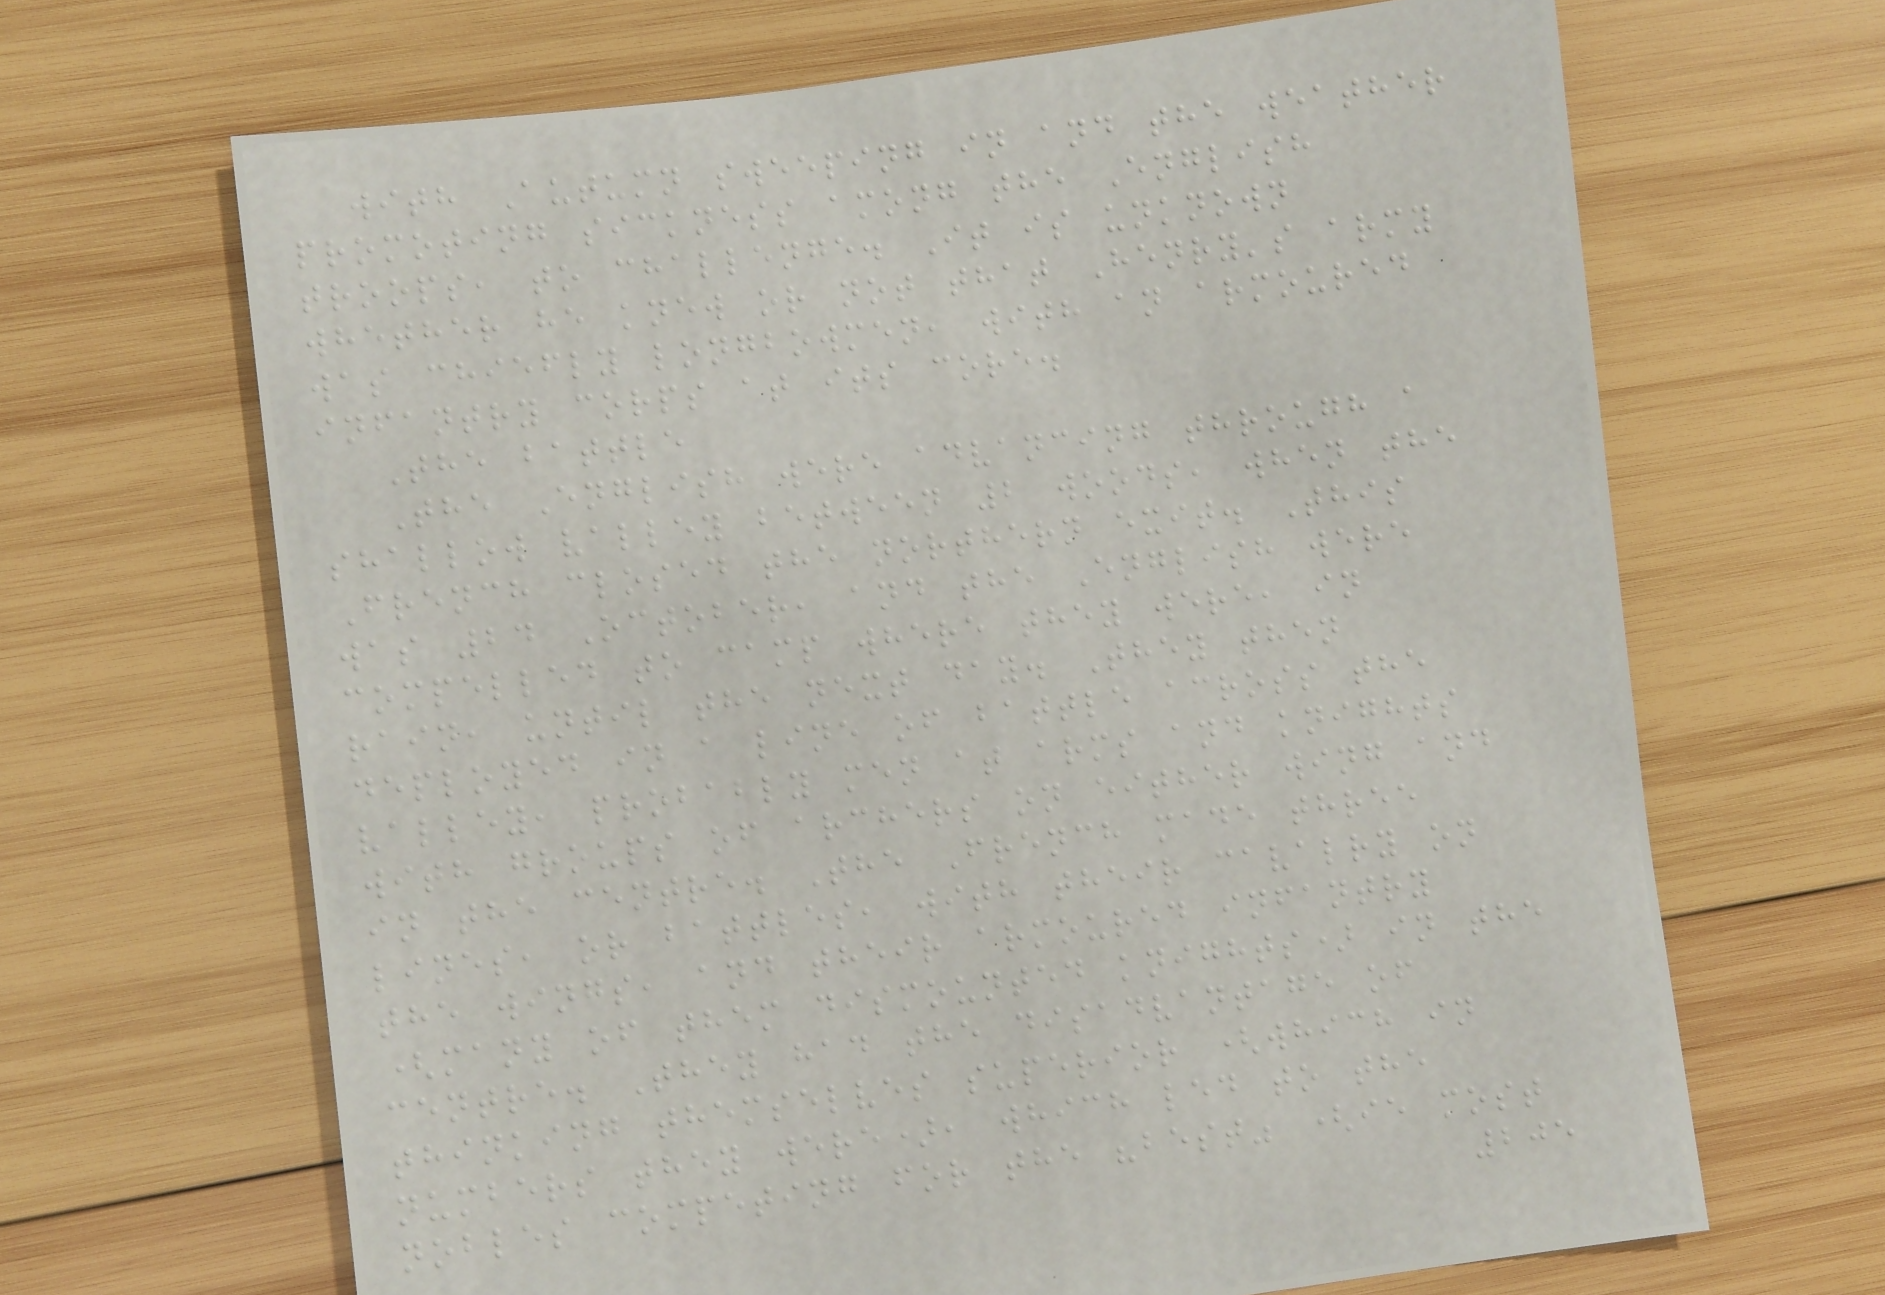with Autumn sweeping in and the weather
promoting sickness among the English
troops, to challenge. It is unknown
whether he knew or not that Henry's army
was chiefly longbowmen, with an armoured
infantry corps at its core.
The battle
The English were advancing through a
shallow valley between 2 woods, when the
French closed the northern exit. This
was 24 October, and the English were
compelled to camp where they were, in
rain, until the next day. They then
deployed in a line of battle across the
valley, probably men at arms and knights
with groups of archers on either wing and
in the centre. The French made three
lines, or battles, with their cavalry on
the wings, and their armoured infantry
(many of them dismounted knights) in the
centre. They had the disadvantage of
thinking themselves superior (which in
numbers they were), which led to the
nobles competing for the "best" (ie most
205
